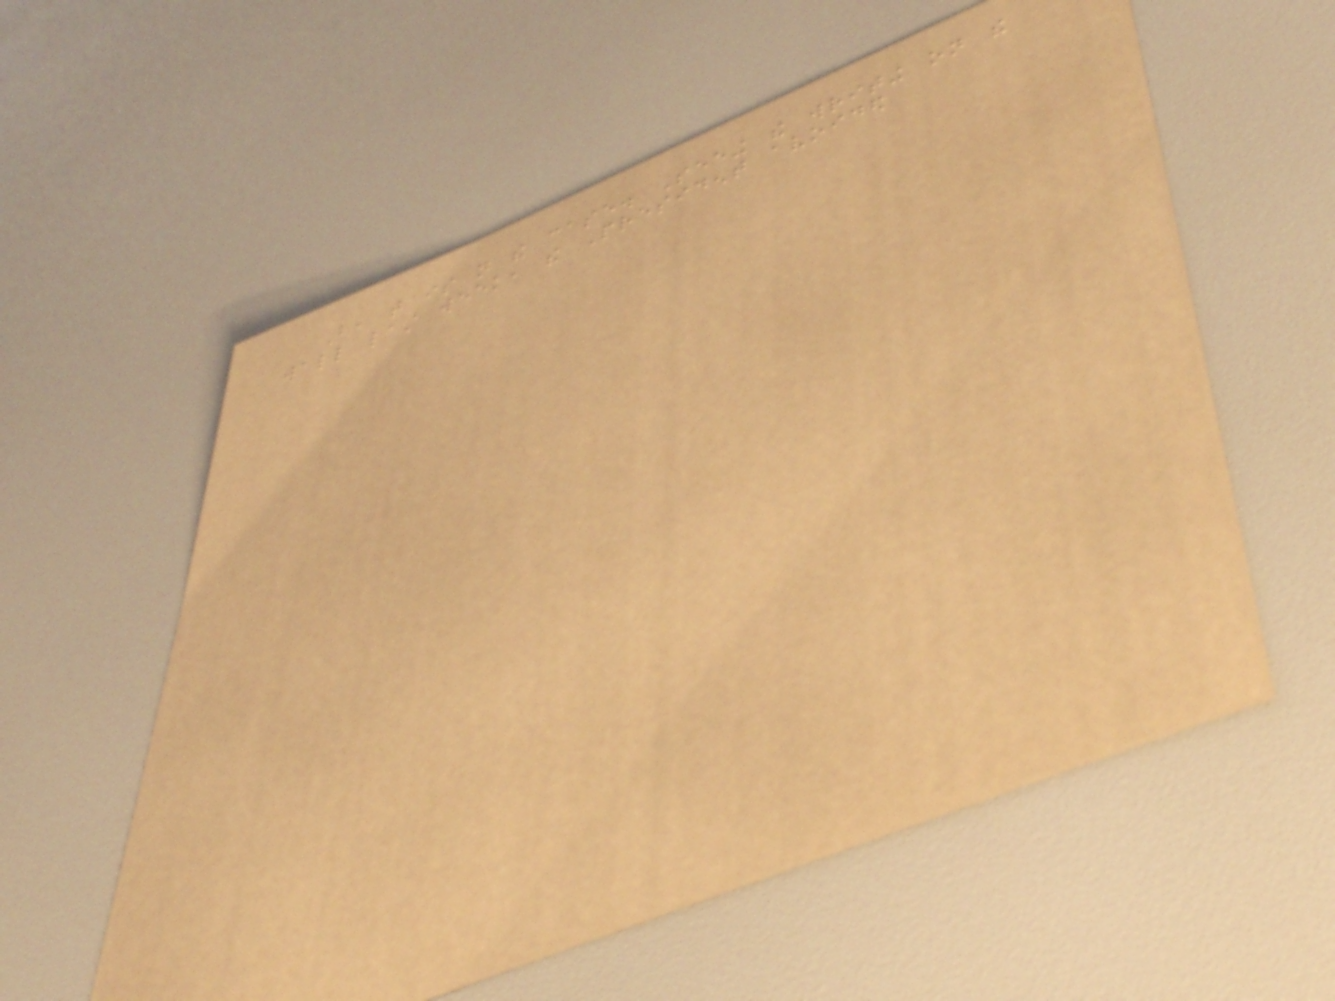But, that is not the case. Seeing the writing on the
wall last week, the President avoided
